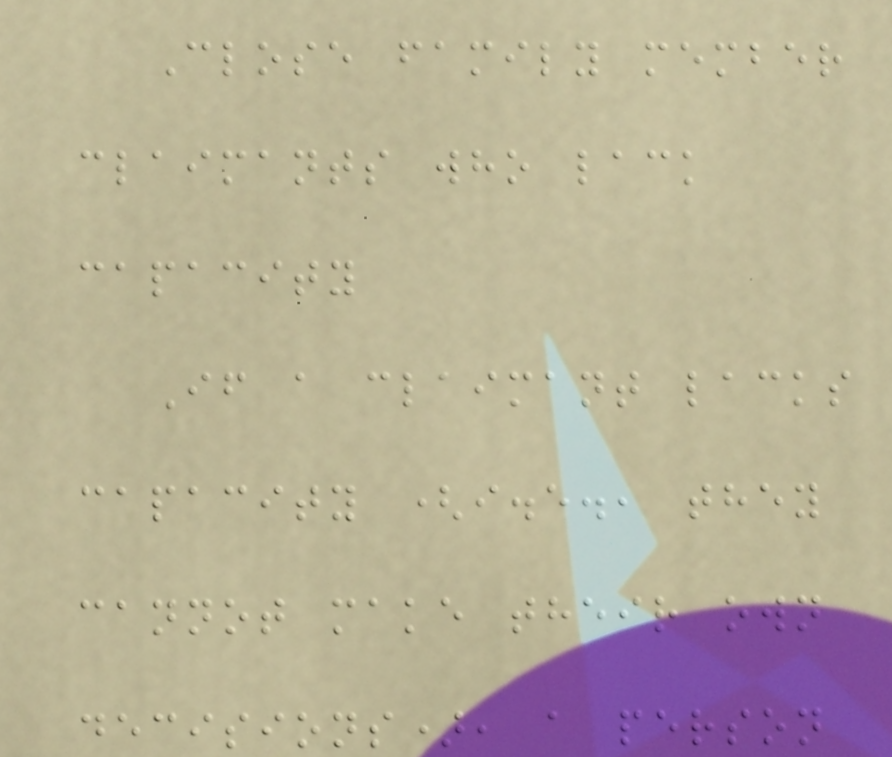Close family member
claimants who lack
capacity
If a claimant lacks
capacity (i.e., they
cannot make their own
decisions), a person
